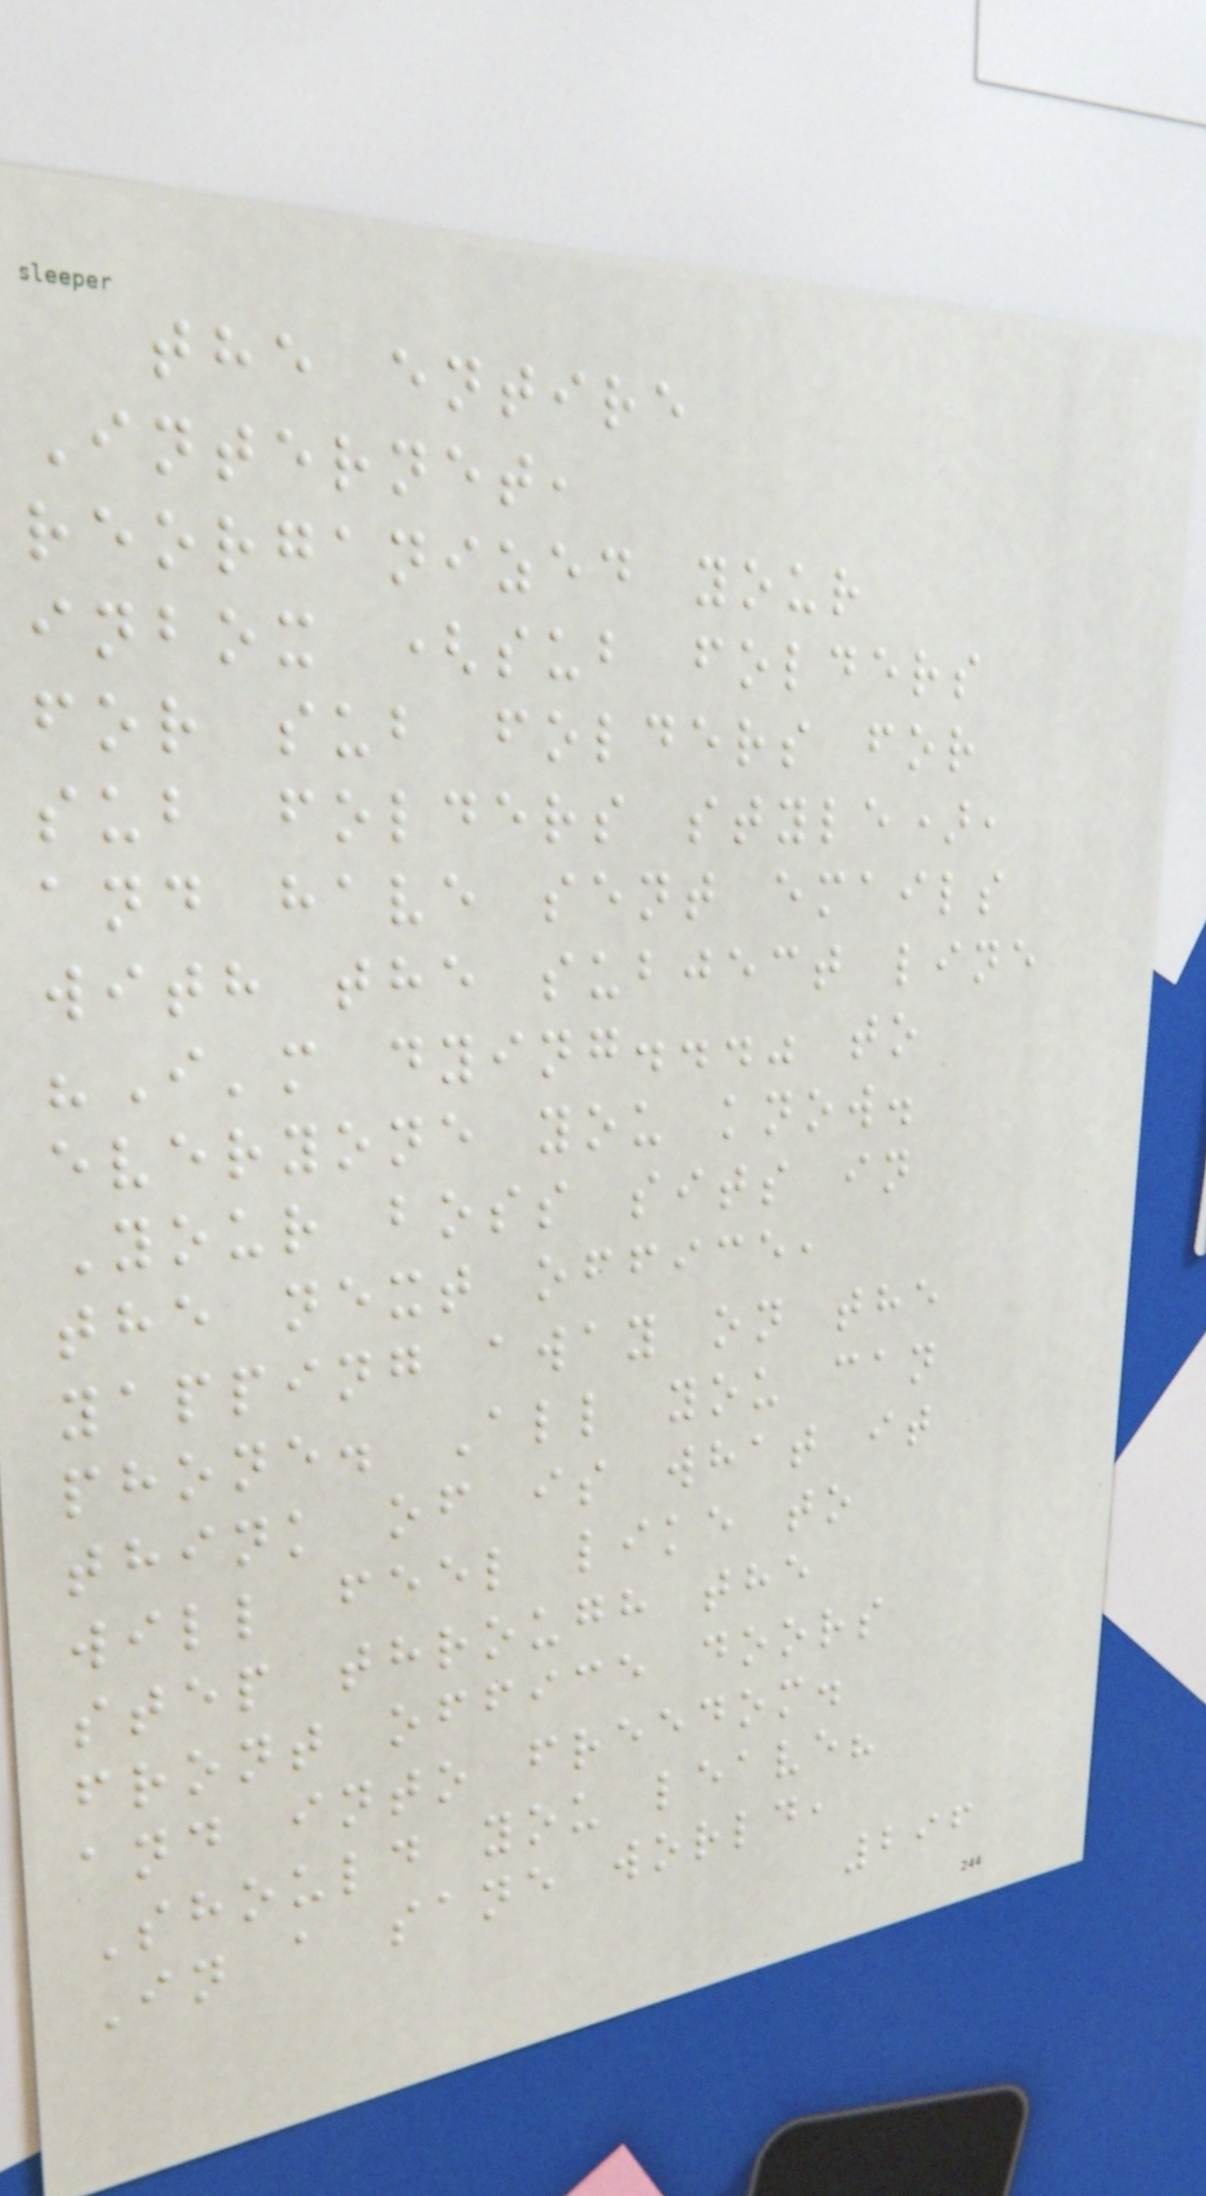the entire
Internet,
reorganized your
inbox (sub folders
for sub folders for
sub folders style),
and have sent emails
with the subject line
"I'm dying..." to
everyone you know.
Your boss sits in
the next office,
yapping away on the
phone. All you can
think of is what it
will feel like to
step through the
front office doors
and into freedom.
Should you leave?
In a sane world,
296
